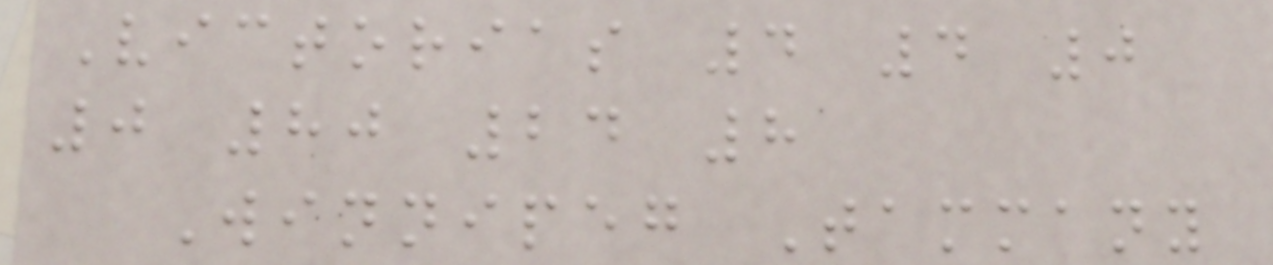Victorias 4 4 0
0 80 24 8
Winnipeg Tammany
